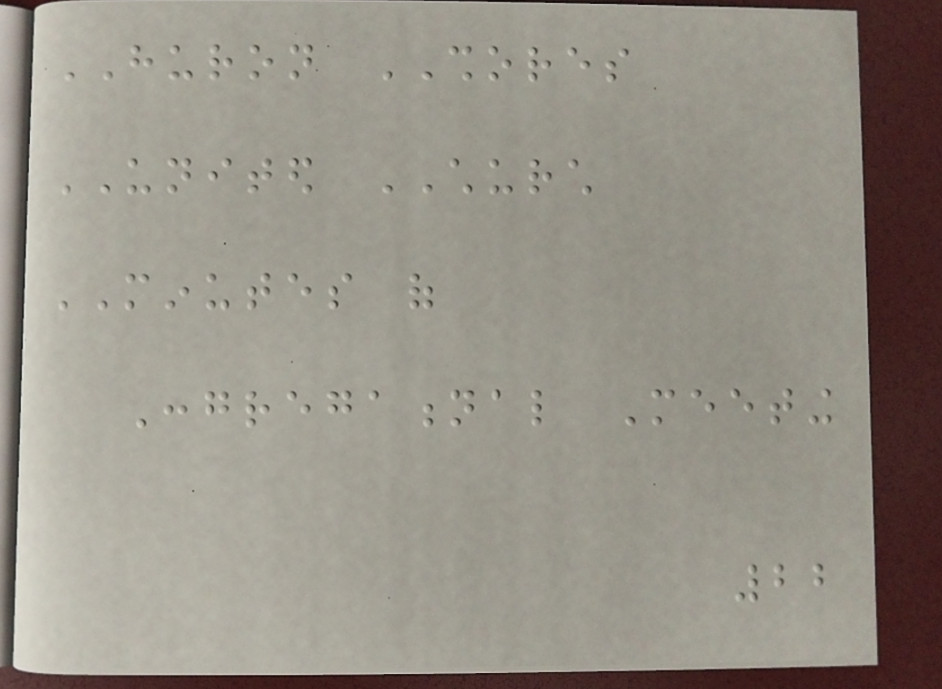HURON SHORES
UNITED CHURCH
MINUTES of
Congregational Meeting
22
